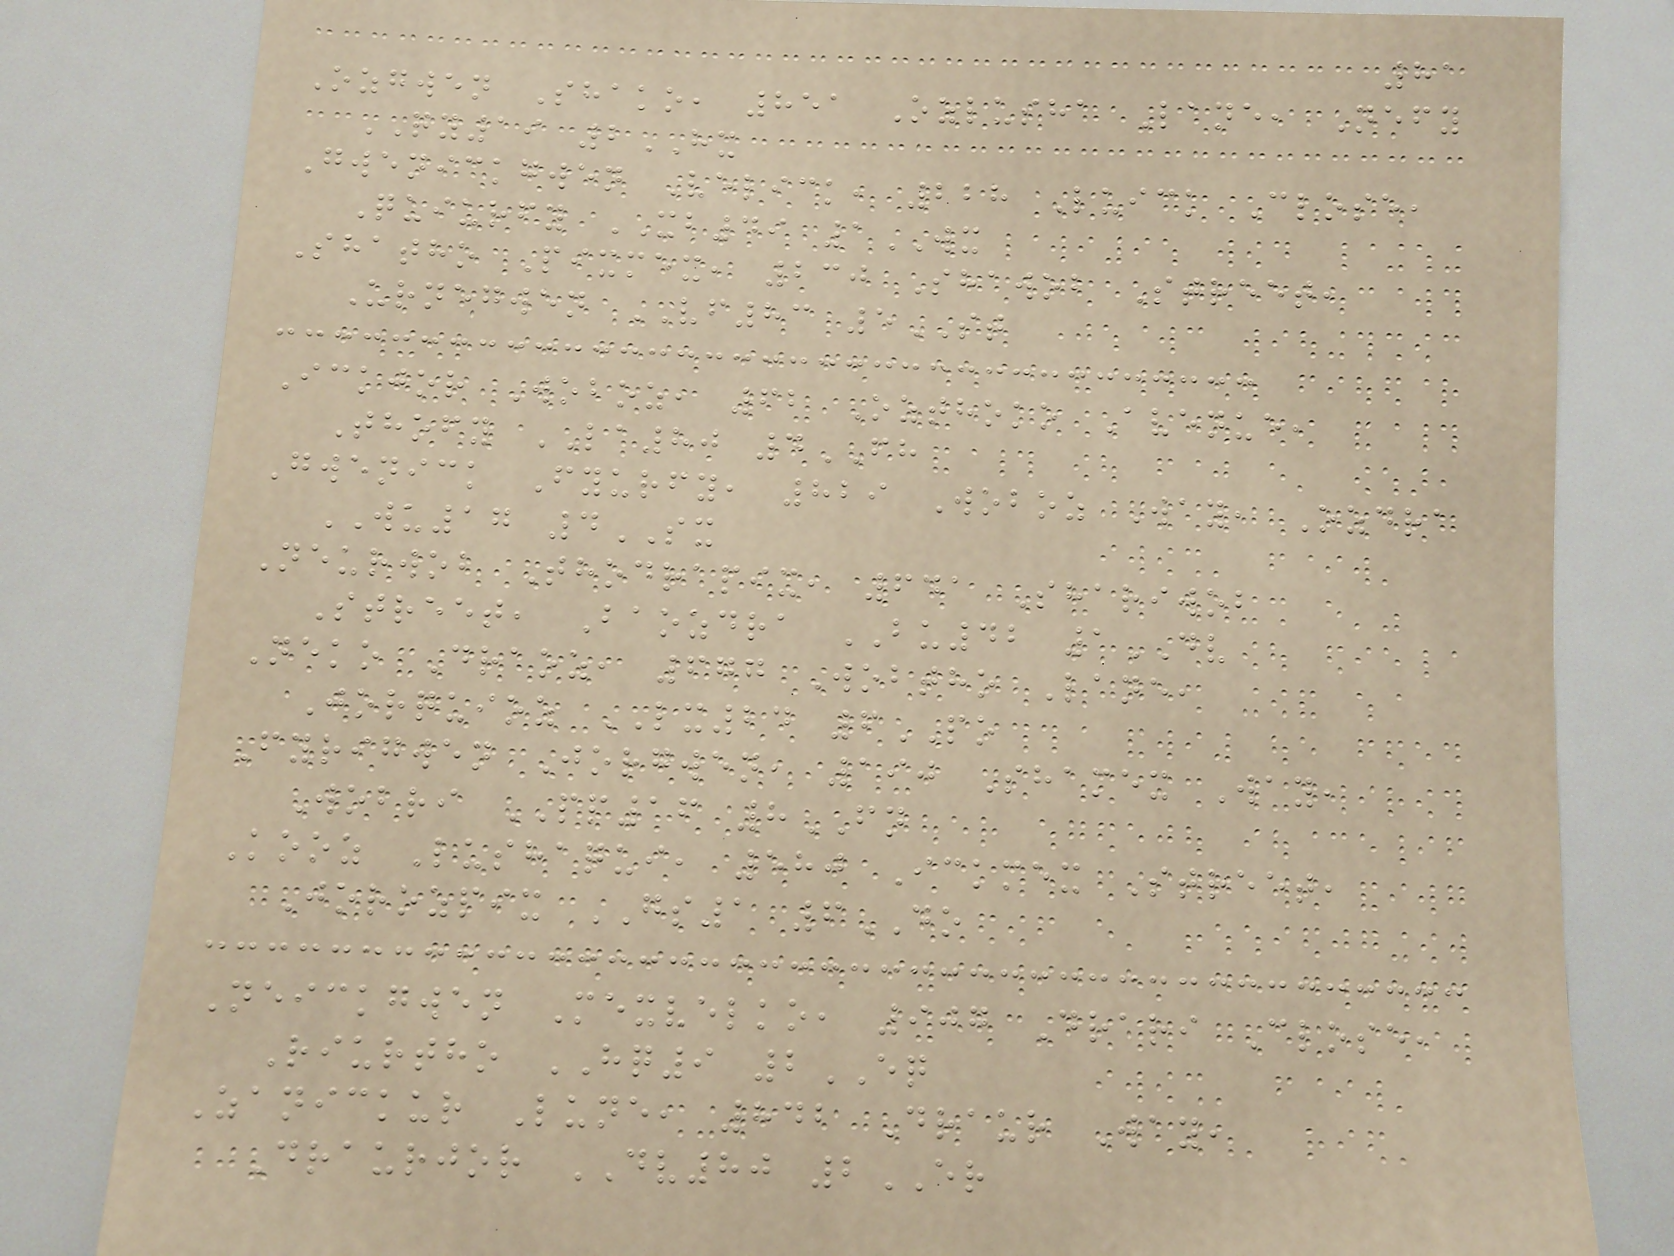81
Ozgwen Shako, 851 Ozlusha Lane, Nefy
QY19 2HX
Gwenickgwen Velick, 228 Luick Close,
Quiurfy XB49 1WX
Shatho Pixmex, 230 Shawob Street,
Urnegwen VF83 5ST
Ickjor Woboz, 62 Ozthoko Avenue,
Thofy LA80 4FH
Gwenick Fyurfy, 829 Woboz Way, Ozdra
WU17 4SX
Neurwob Thodrapix, 641 Shariwob
Street, Baozdra BU42 1DV
Neko Draoz, 677 Wobtho Lane,
Jorquioz LX24 6PO
Fyrigwen Jorgwen, 190 Shamex Way,
Wobri PP16 8FN
Kooz Lushaqui, 580 Ickmex Street,
Jorozpix GS1 6DO
Neickgwen Mexvelko, 907 Drari Close,
Riurtho HQ9 2EQ
Zanickur Lune, 842 Draur Way,
Draurjor DV80 2ER
